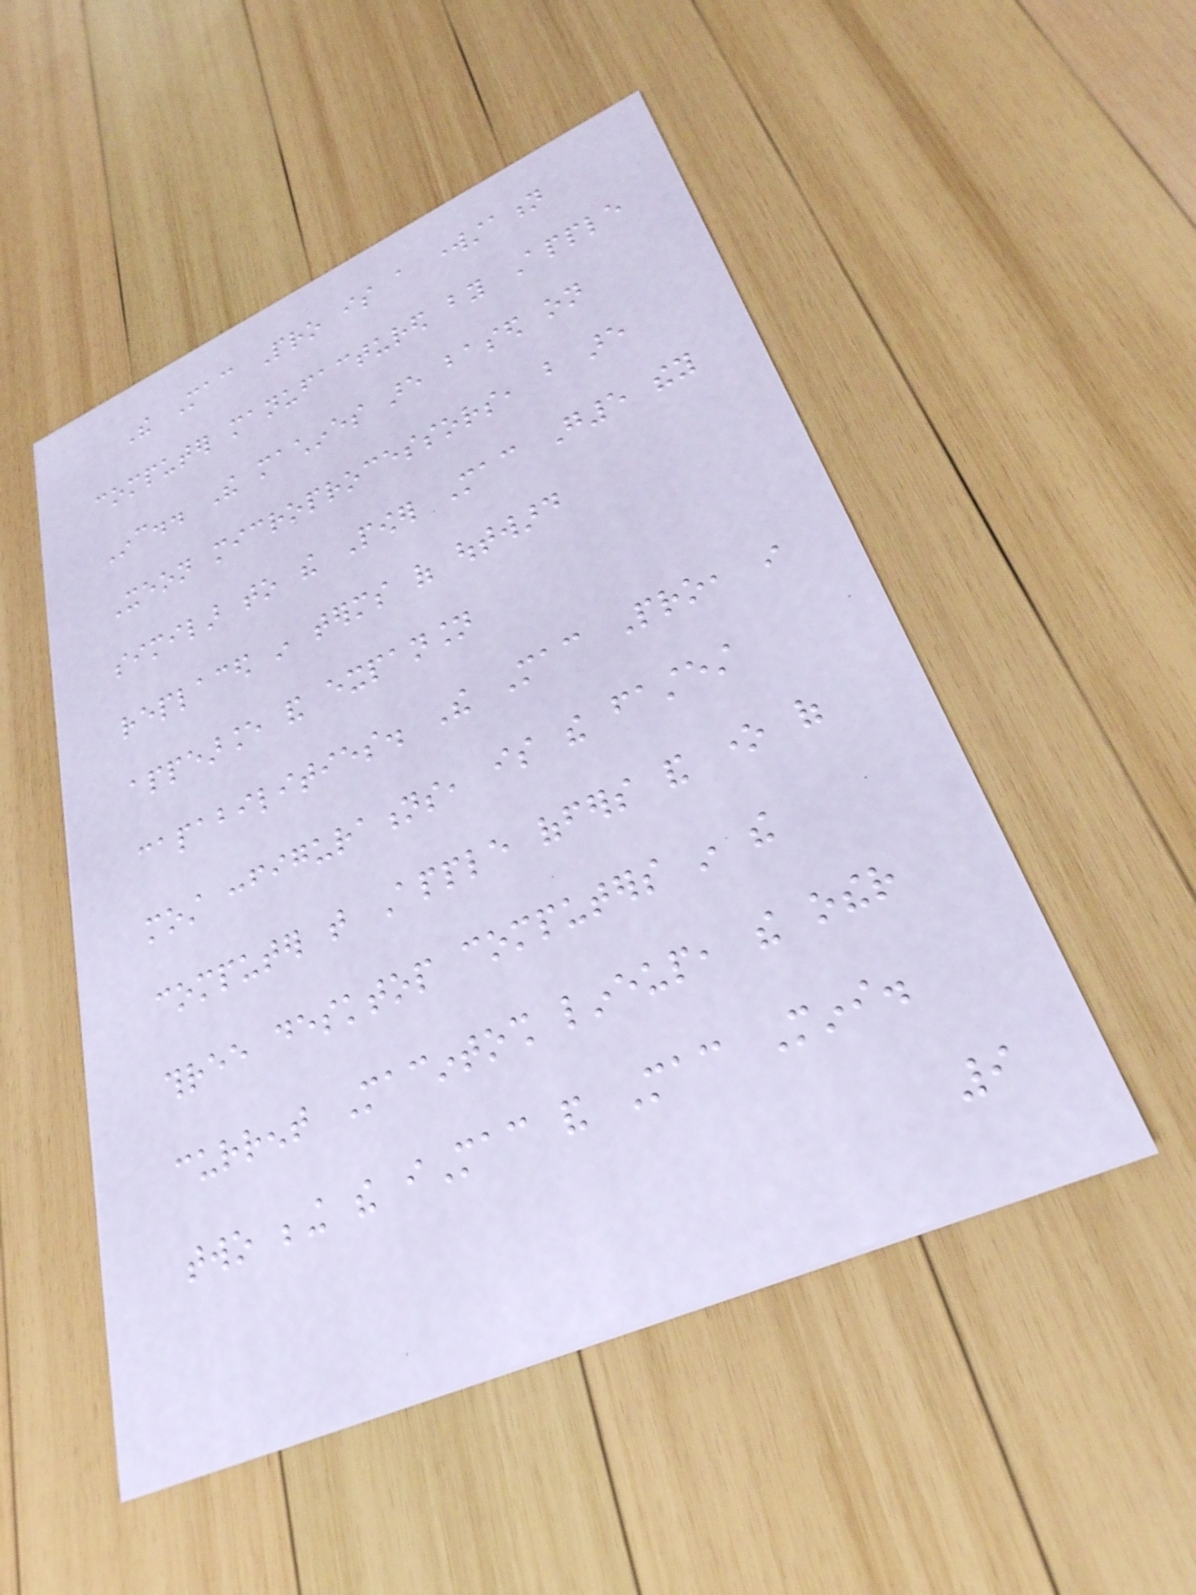The Mac Pro is a workstation
computer manufactured by Apple
Inc.. The machines are based on
Xeon microprocessors, but are
similar to the Power Mac G5 they
replaced in terms of outward
appearance and expansion
capabilities. The Mac Pro, in
most configurations, is the fastest
computer that Apple offers and one of
three desktop computers in the
current Macintosh lineup, the other
two being the iMac and Mac Mini.
9
